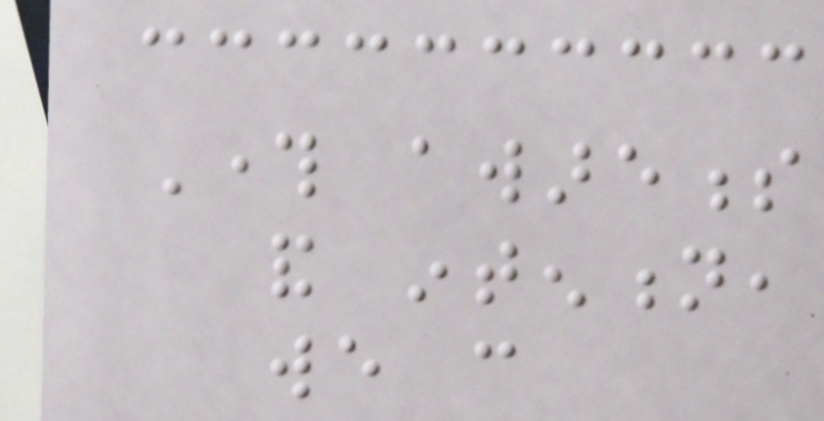Through awareness
and intention,
we can
